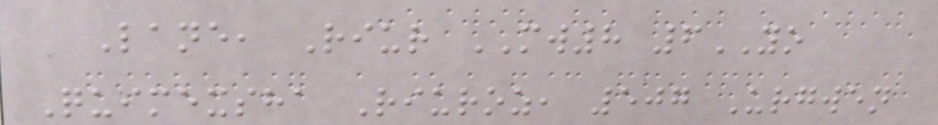Lane, Riur MW8 6YO
Quimexsha Riuroz, 507 Urgwen
